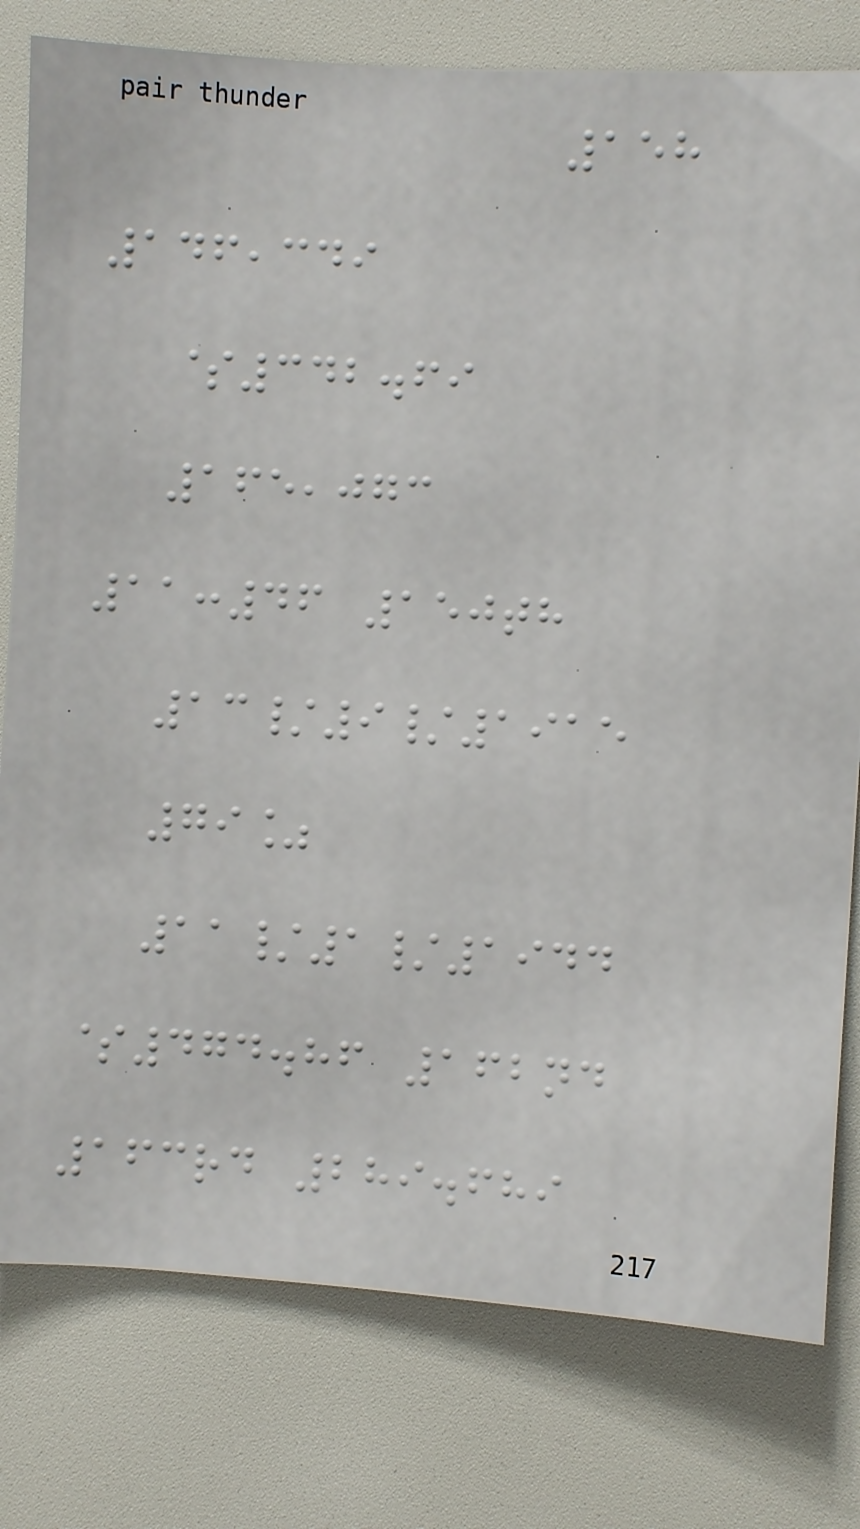158
146,349
$342.69
165,073
11:46 150th
13/9/1915
79%
11/1/1944
$474.86 162nd
163rd 289.689
